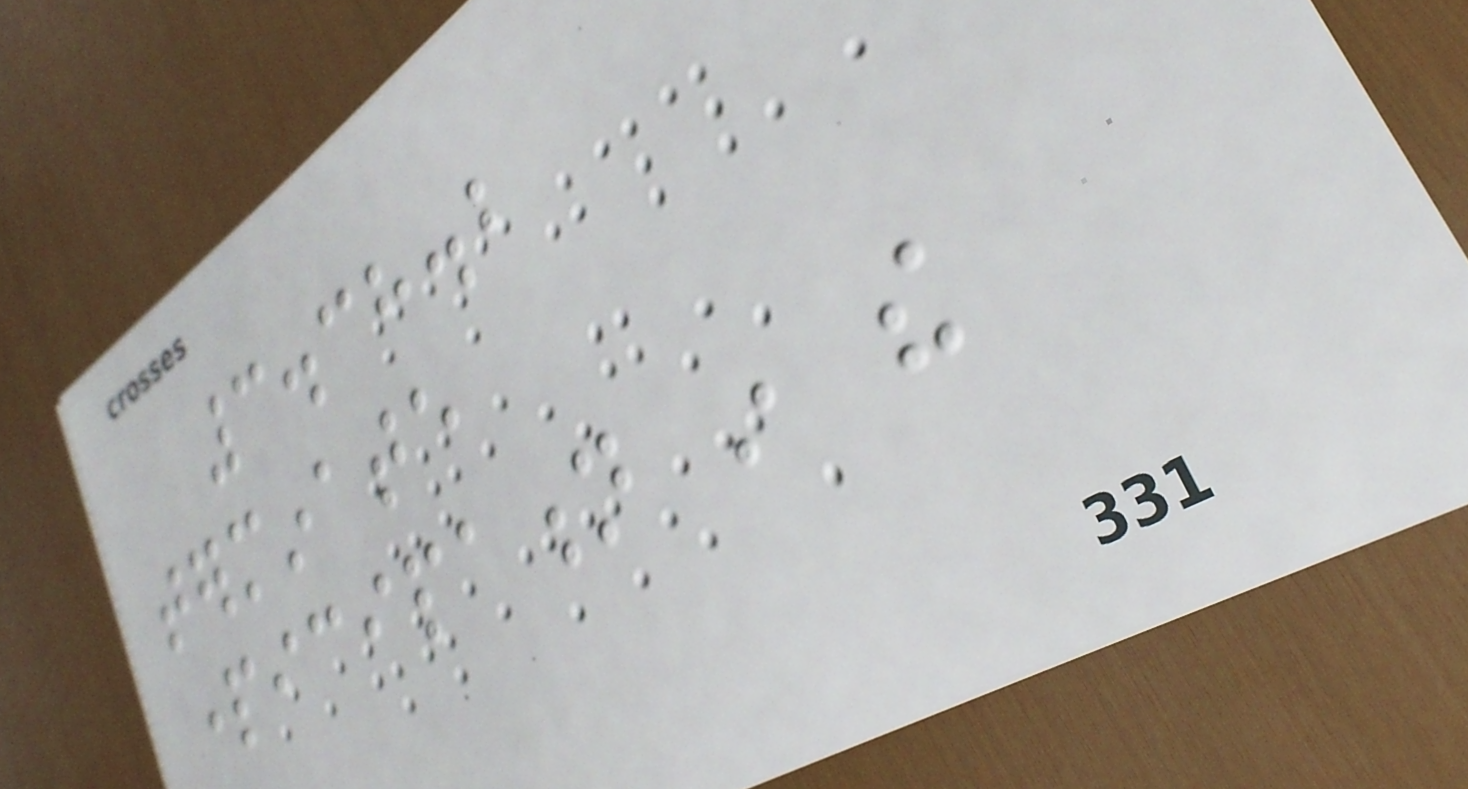3.38.2
terminate
participation in the
